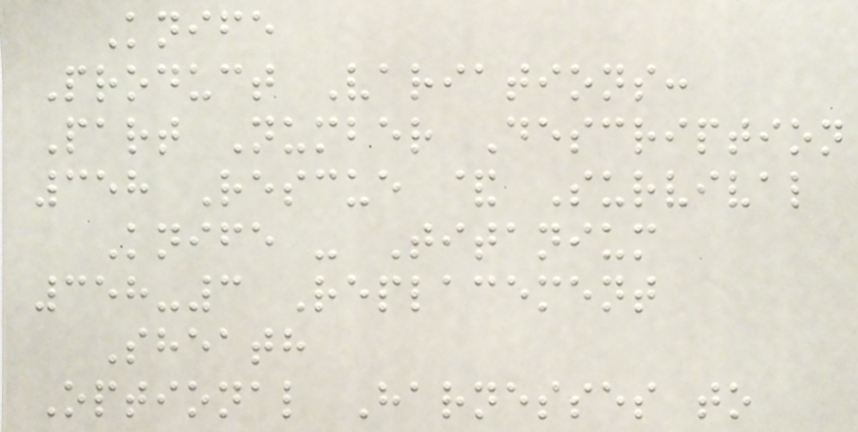Knife
Product Variations:
Part Number Description
358 Rescue & Survival
Knife - Titanium
358-3 Replacement
Sheath
Optional Harnesses to
